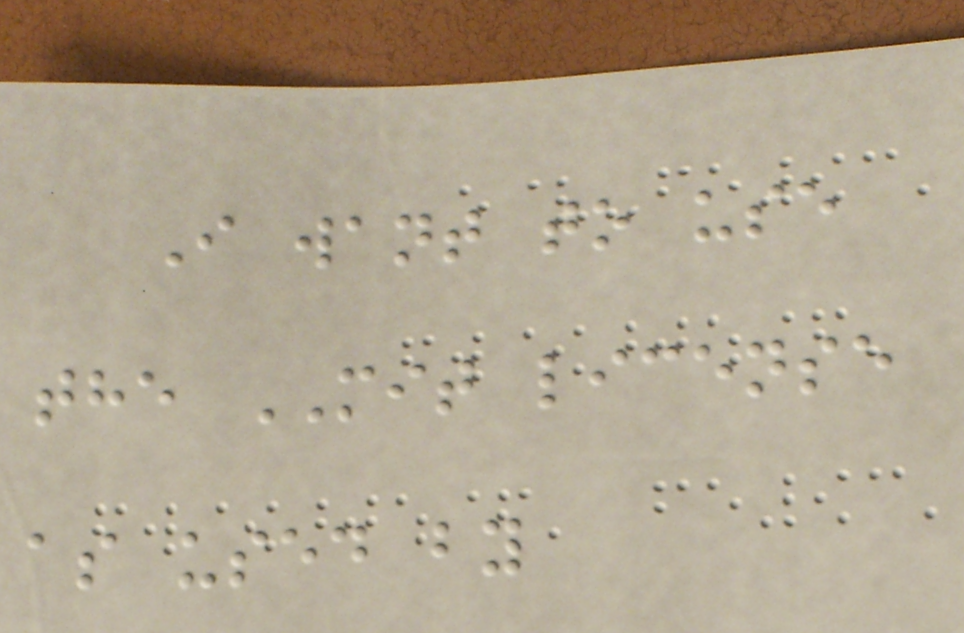I want to use
the MIT license
as used by
